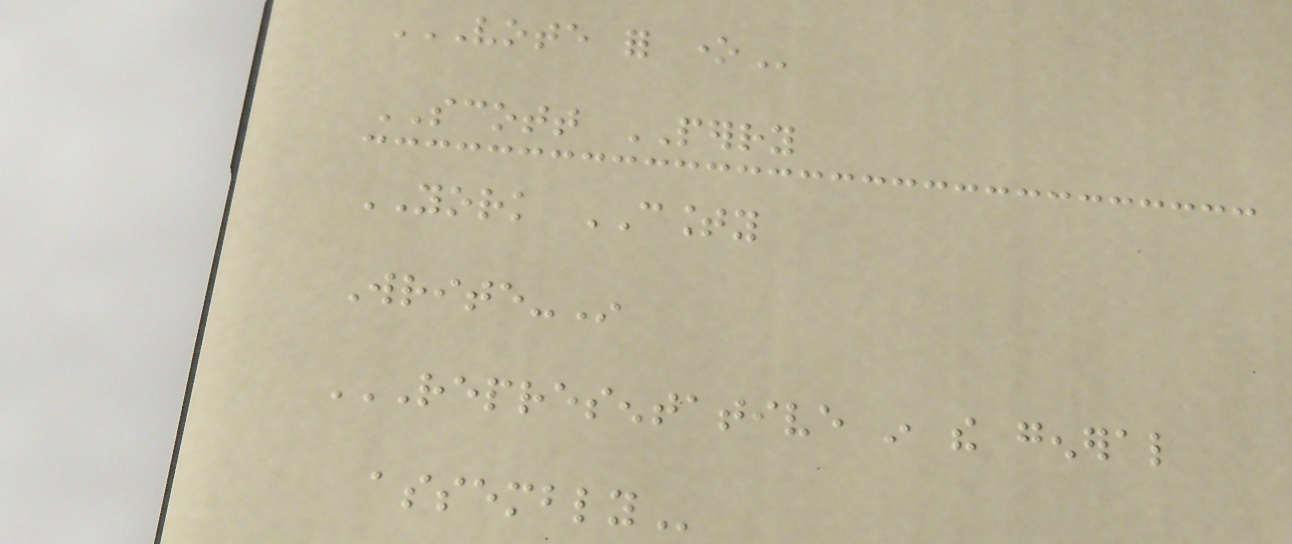VOTE FOR ONE
SCOTT PERRY
YORK COUNTY
Write-In
REPRESENTATIVE IN THE GENERAL
ASSEMBLY
